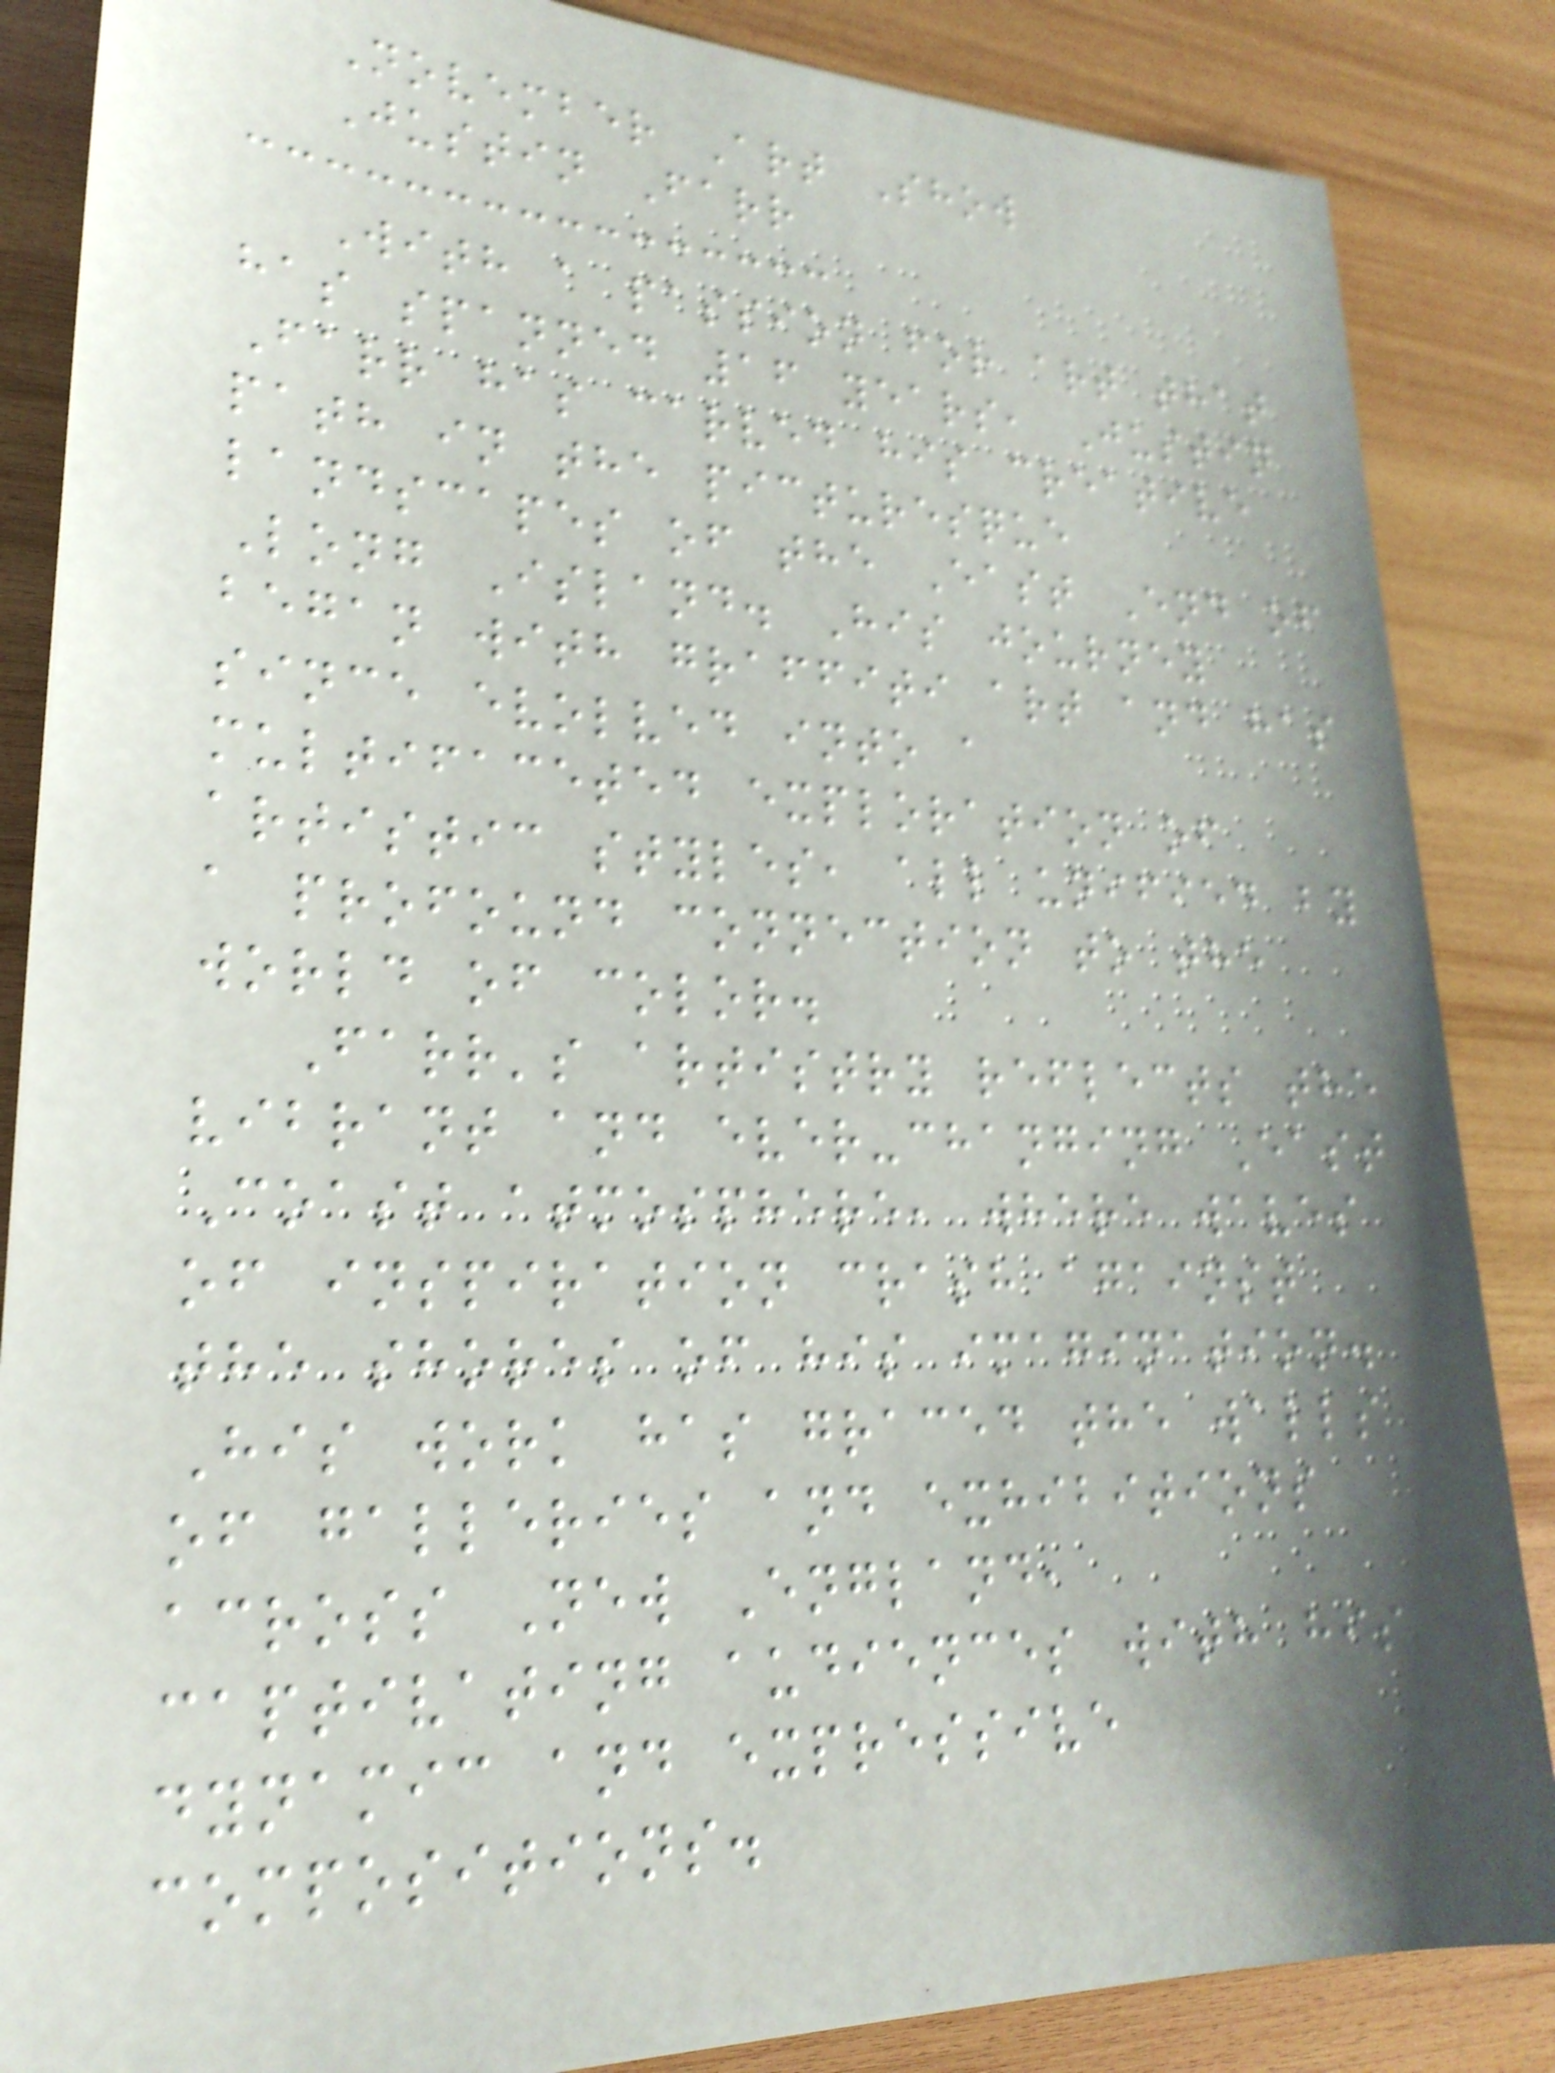November Art Show
Justin Farr
With a passion for art that
has spanned 16 years, Justin
Farr has carved his creative
path in the picturesque
landscapes of the East End of
Long Island. His journey
began with graffiti art and has
since evolved into a
multifaceted exploration of
artistic styles, all unified by
a profound connection to the
world of color.
Farr's artistry reflects the
vibrant and ever-changing East
Coast atmosphere, where waves
of inspiration crash against
the shores of his imagination.
His work has graced the walls
of galleries and exhibitions
across New England,
captivating audiences with his
dynamic and expressive
compositions.
